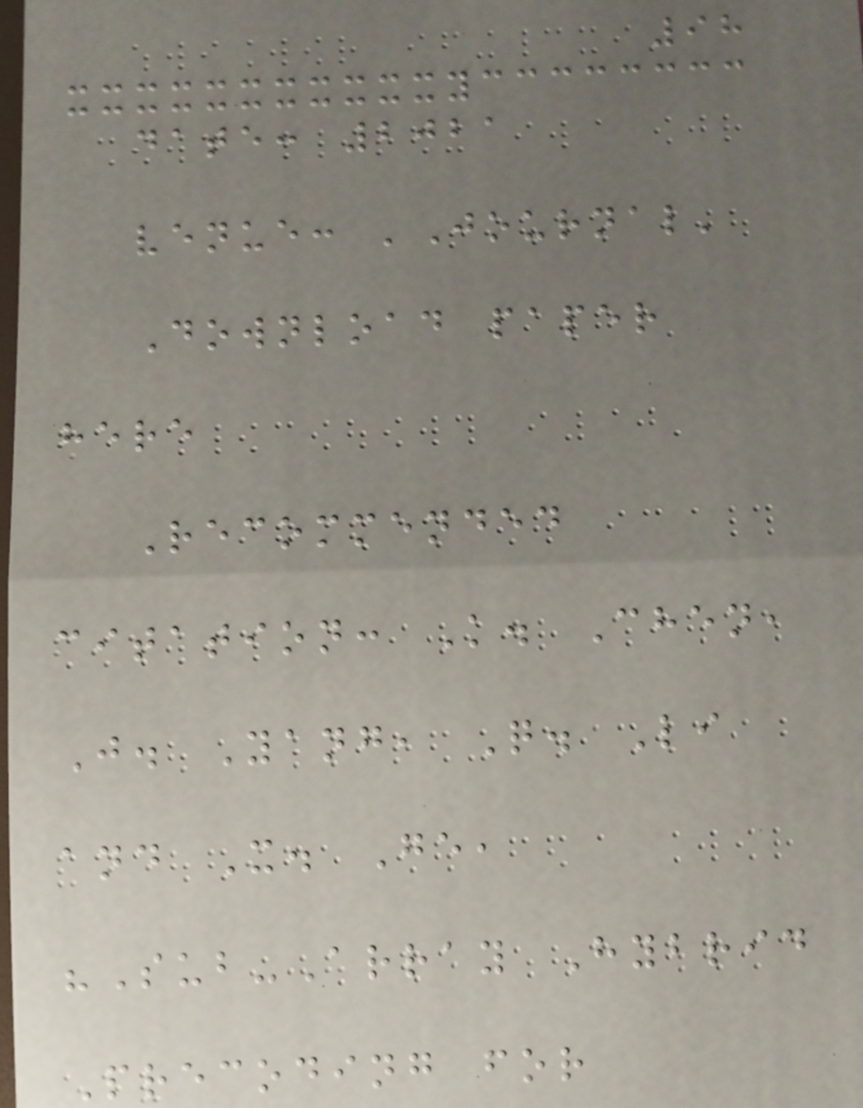98
date: 2021
venue: 'Journal'
Download paper
here
Recommended
citation: K. Chen,
J. Yang, Q. Li
and X. Ge,
"Sub-Array Hybrid
Precoding for
